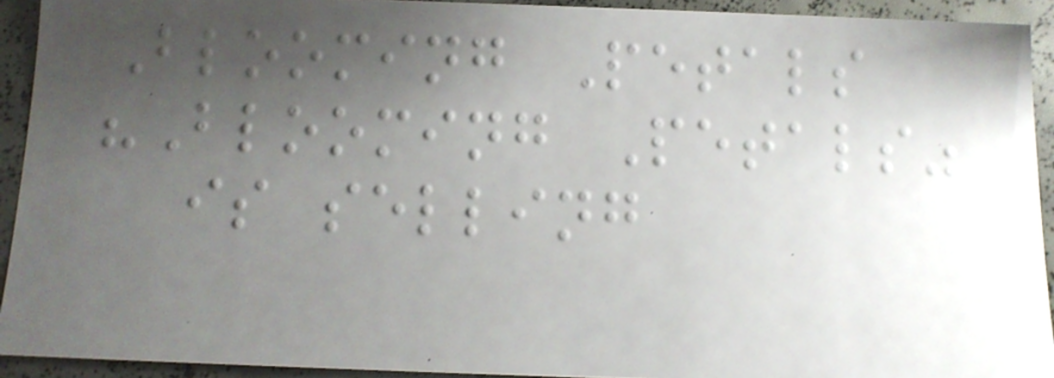Blooming Petals
"Blooming Petals"
is selling
